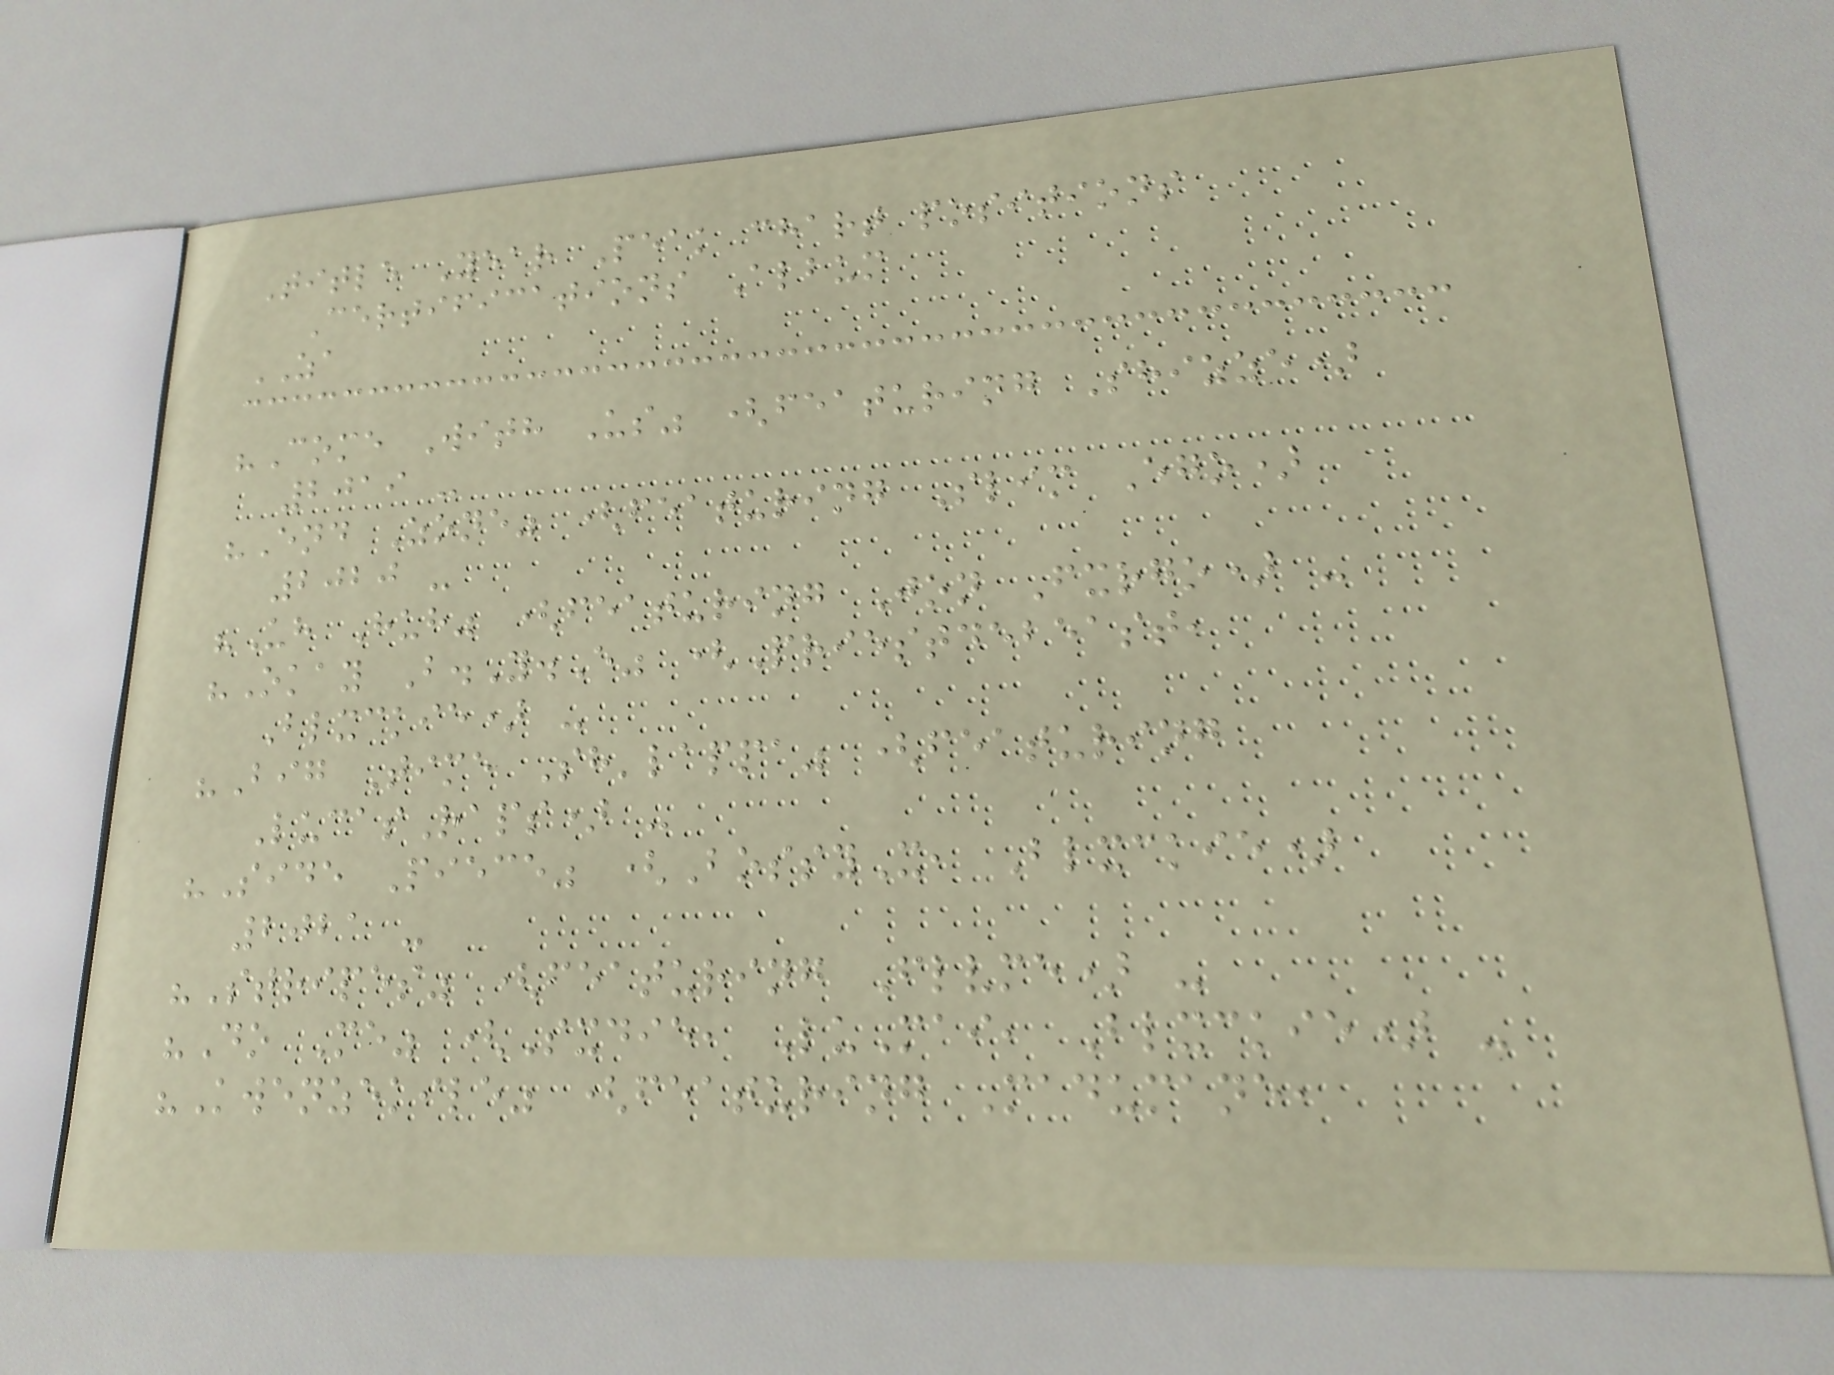Title Year Peak chart positions
Certifications Album
ZA
"Come With Us" (featuring Shizze)
2019 -
"End Zone" (featuring Slim Ego)
2020 -
"Uh Huh" (featuring Jon Fxrgo) -
"Okay B.Y.E" (Priestdebeast,
Blxckie) -
"Big Time Sh'lappa" (featuring
LucasRaps) -
"Side Piece" (BossyX, Blxckie)
2021 -
"Stripes" (featuring Flvme) -
"Do Me" (Sxdie, LuMai, Blxckie) -
"Kwenzekile" (featuring Madumane,
